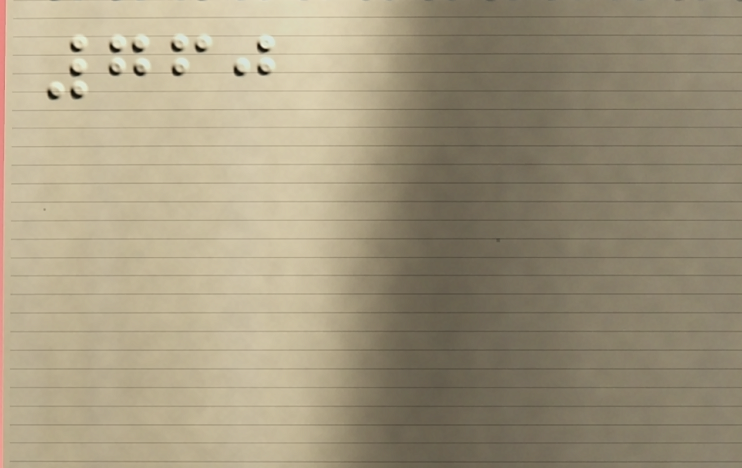760
